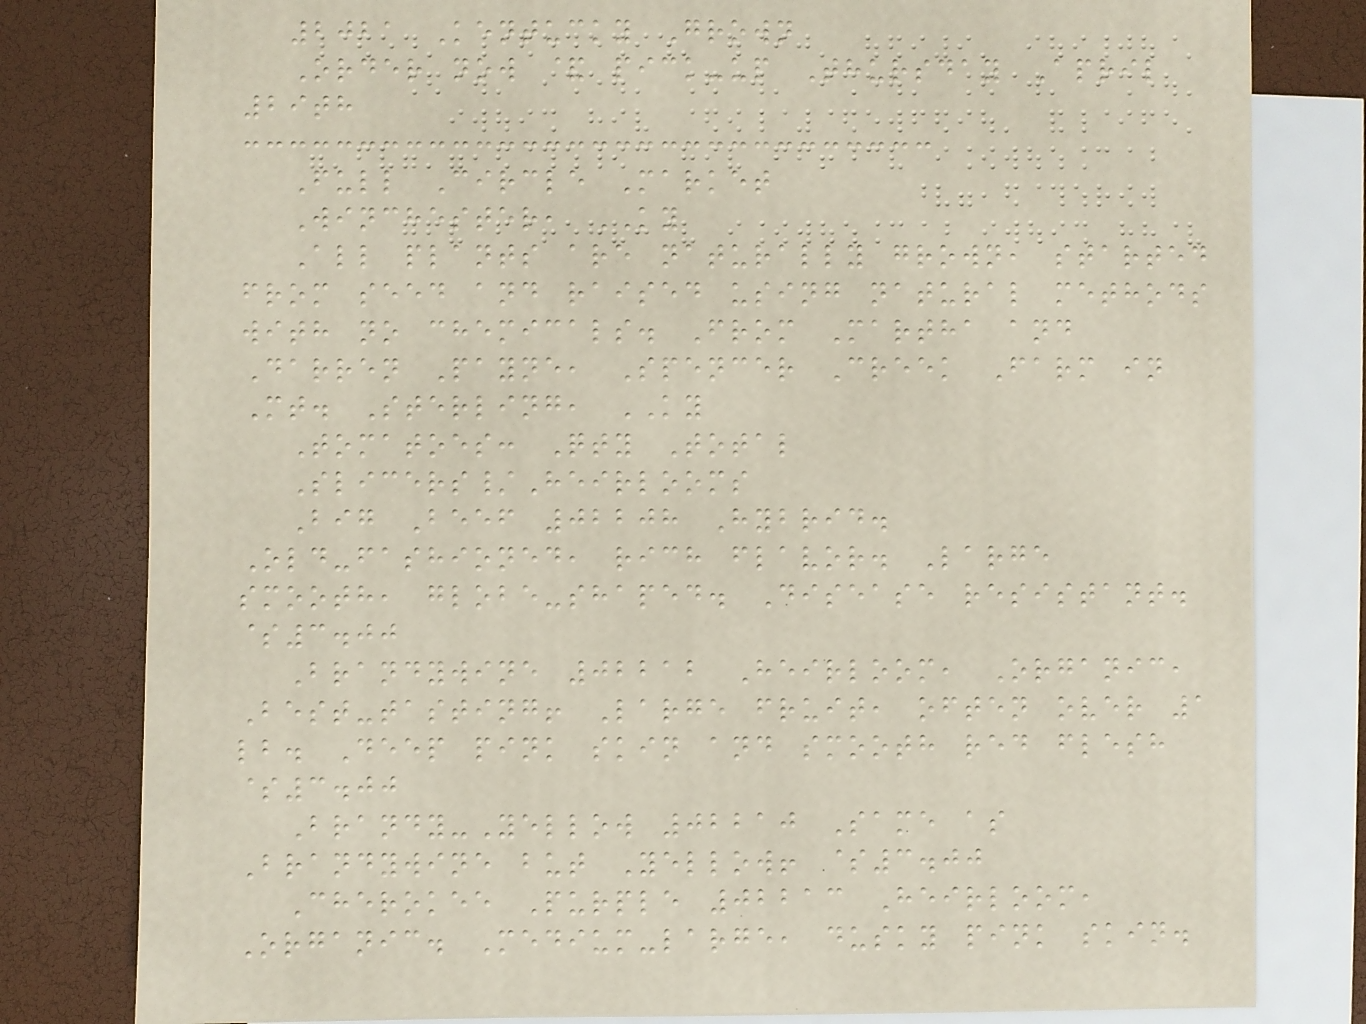2021 Kentucky Grown
Order now & pick-up Thursday April
29th
Full Circle Market
Winchester, KY
All plants are naturally grown, started
from seed and raised using natural methods
with no chemicals. From Martha and
Darren Payne, Spencer Creek Farm in
Mt. Sterling, KY
Tomatoes: Qty Total
Slicers/Heirlooms
Big Beef 02208 Hybrid.
Old-fashioned, rich flavor. Large
smooth, globe-shaped. Disease resistant.
$3.00
Brandywine 02212 Heirloom, Organic,
Best-tasting! Large fruit, often over 1
lb. Deep pink skin and smooth red flesh
$3.00
Brandy-Yellow 02210 Same as
Brandywine but Yellow! $3.00
Cherokee Purple 02213 Heirloom,
Organic. Medium-large, dusky pink skin.
